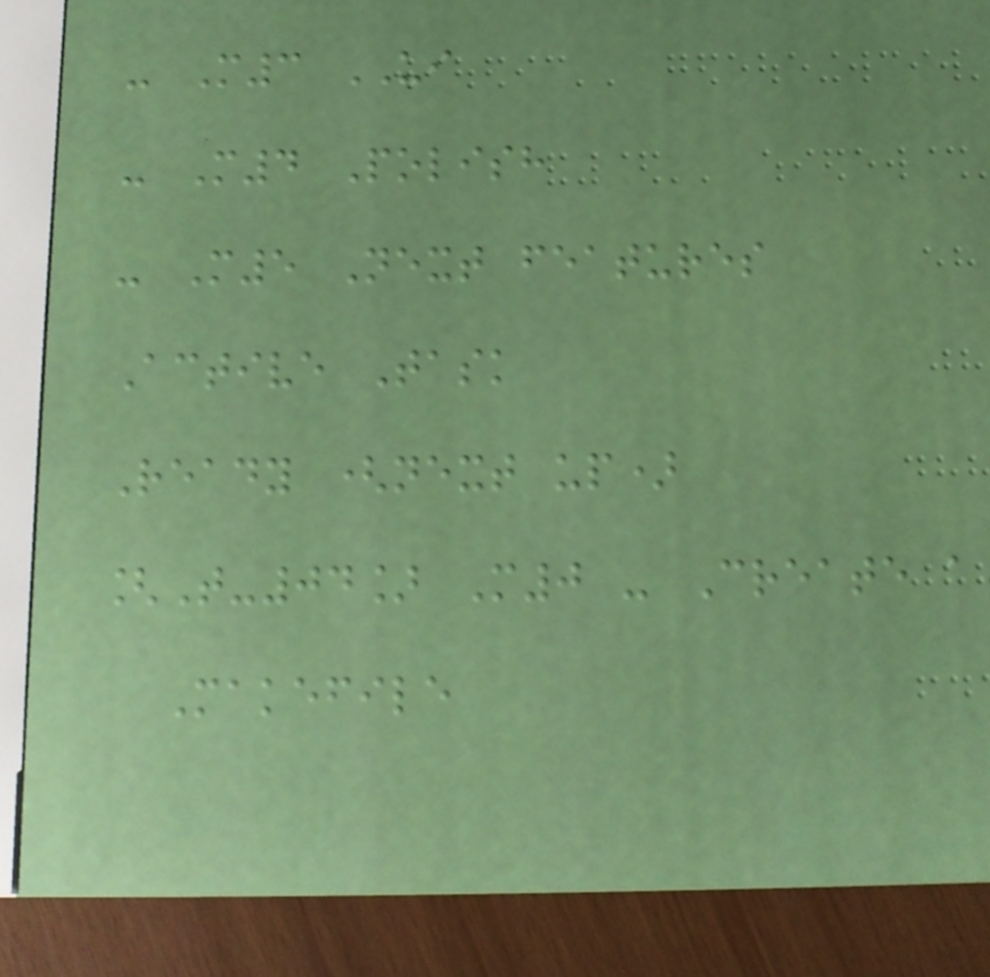- M3 UI
- M4 Polish
- M5 Next features
Active Task
Ready (next up)
[T-04] M0 - Create a
Makefile
